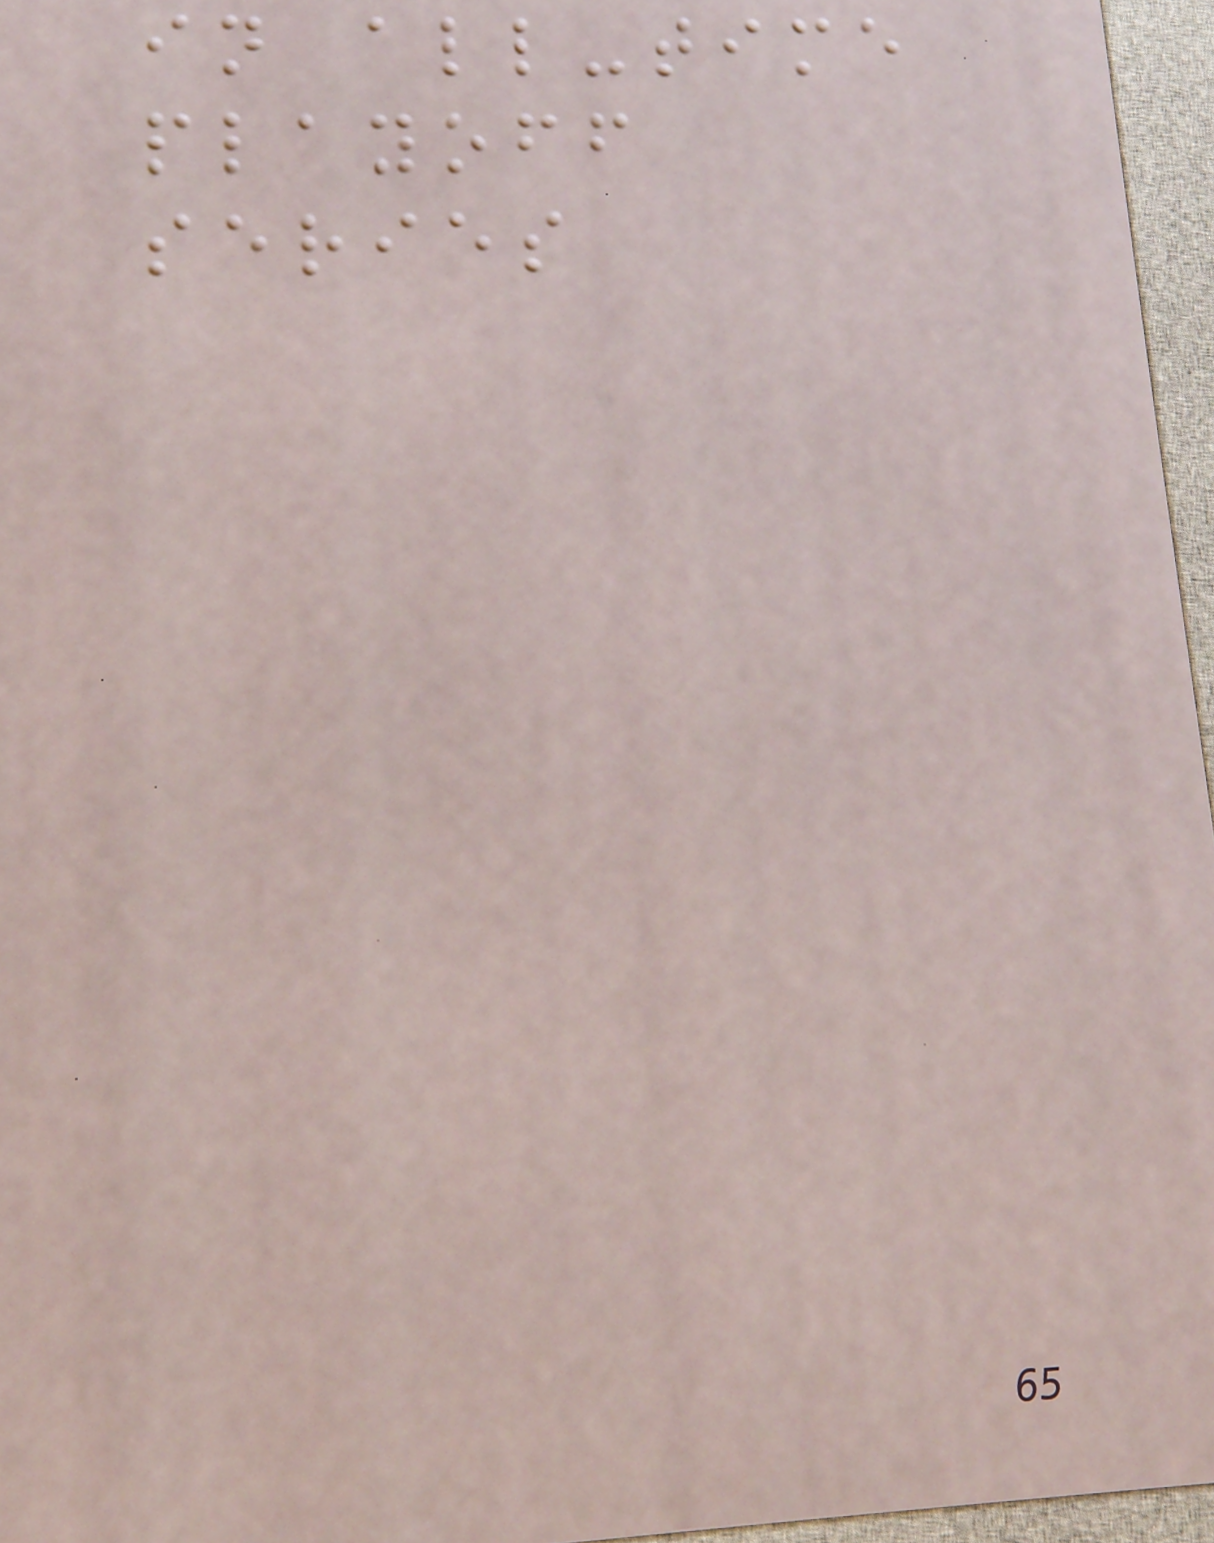in all-time
playoff
series
